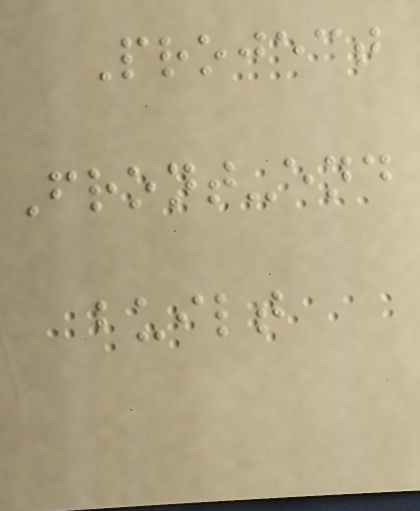Project
Front-end
built
